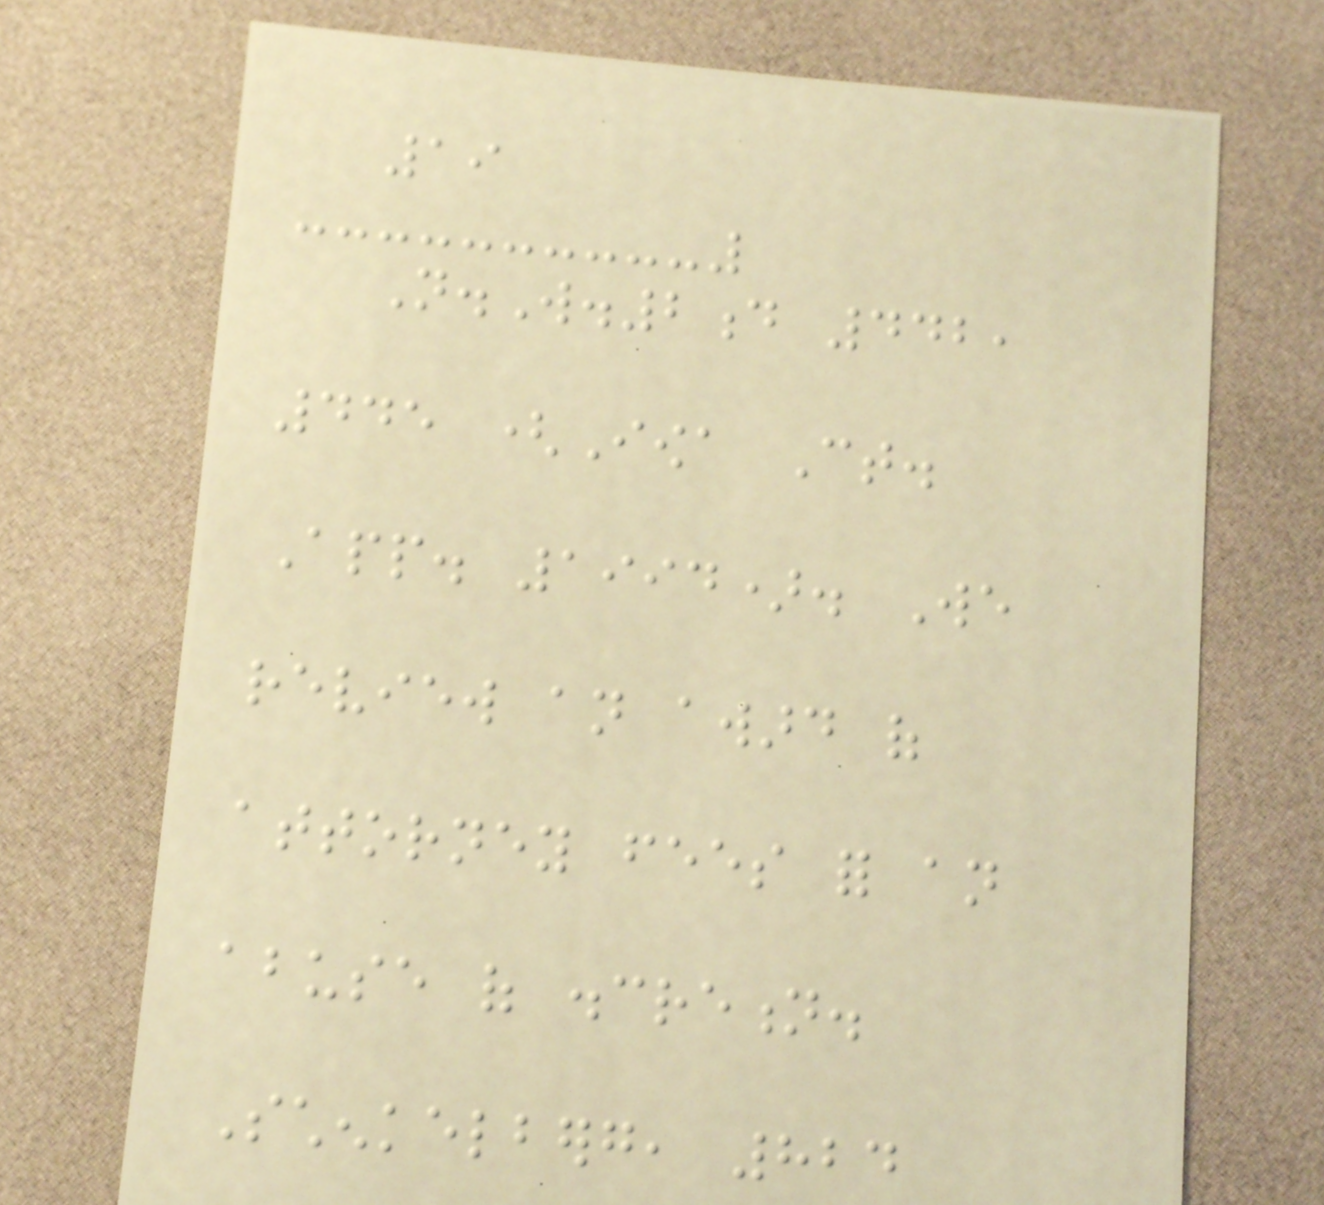19
N.W.2d 442,
445 (Iowa Ct.
App. 1994). We
review an award of
attorney fees for an
abuse of discretion.
Schenkelberg, 824
